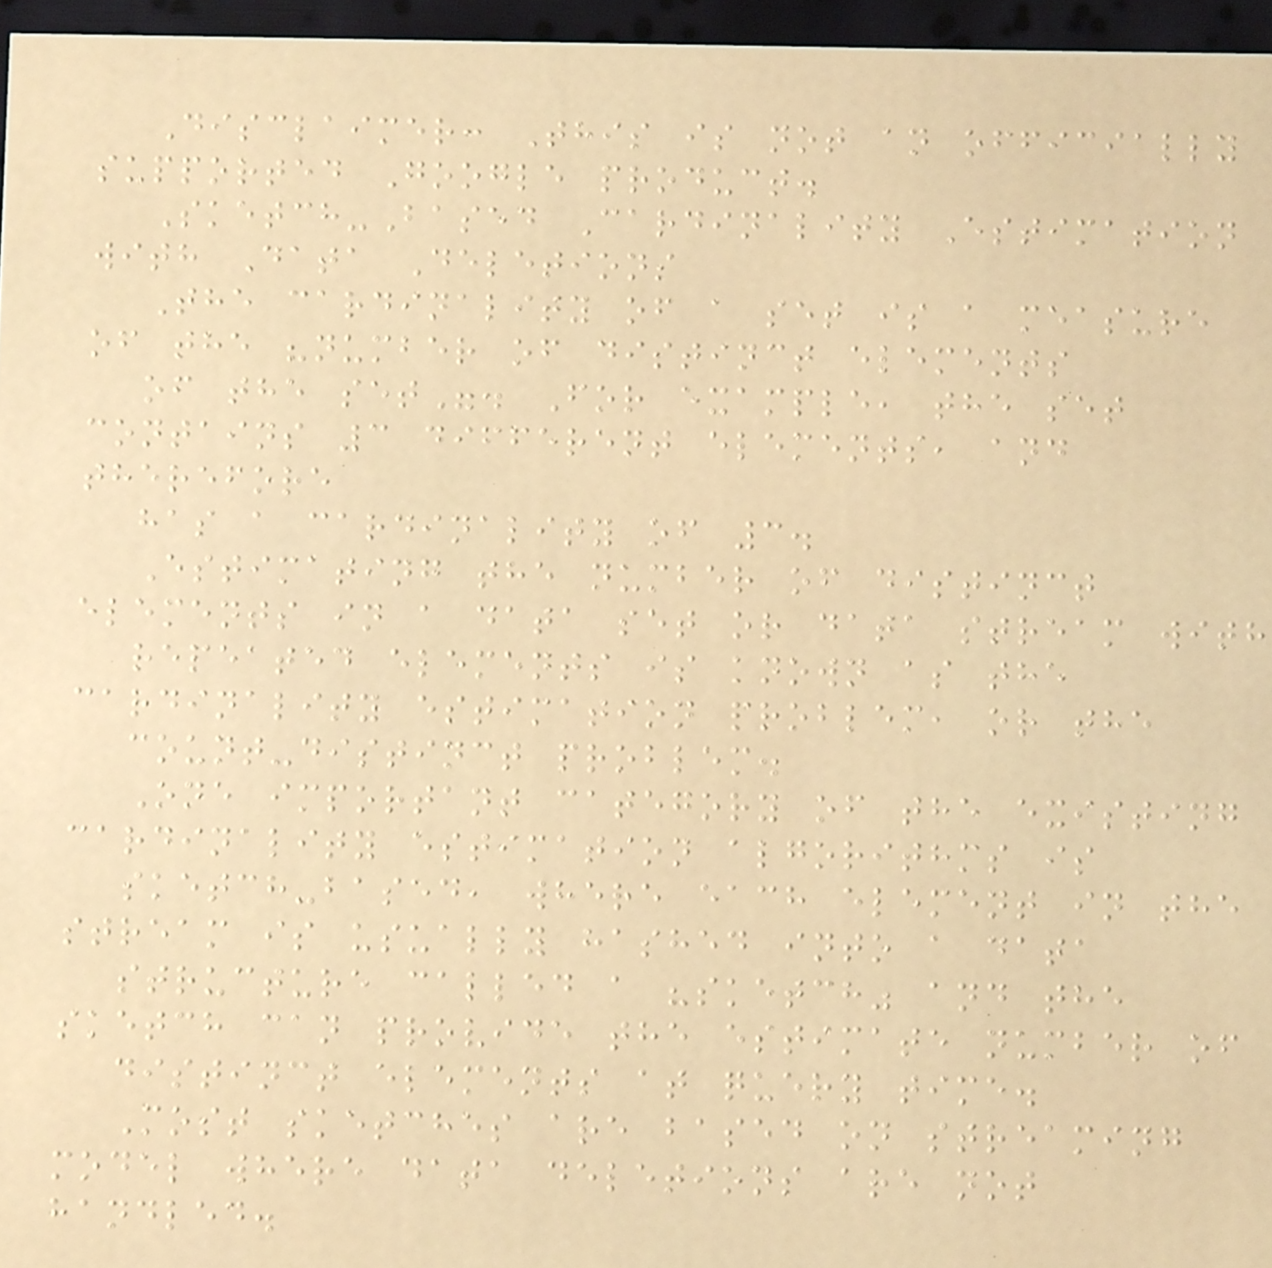Disclaimer: This is not an officially
supported Google product.
Sketch-Based Cardinality Estimation
with Data Deletions
The cardinality of a set is a measure
of the "number of distinct elements
of the set". For example, the set
contains 3 different elements, and
therefore
has a cardinality of 3.
Estimating the number of distinct
elements in a data set or data stream with
repeated elements is known as the
cardinality estimation problem, or the
count-distinct problem.
One important category of the existing
cardinality estimation algorithms is
sketch-based, where each element in the
stream is usually hashed into a data
structure called a "sketch" and the
sketch can provide the estimate number of
distinct elements at query time.
Most sketches are based on streaming
model where data deletions are not
handled.
